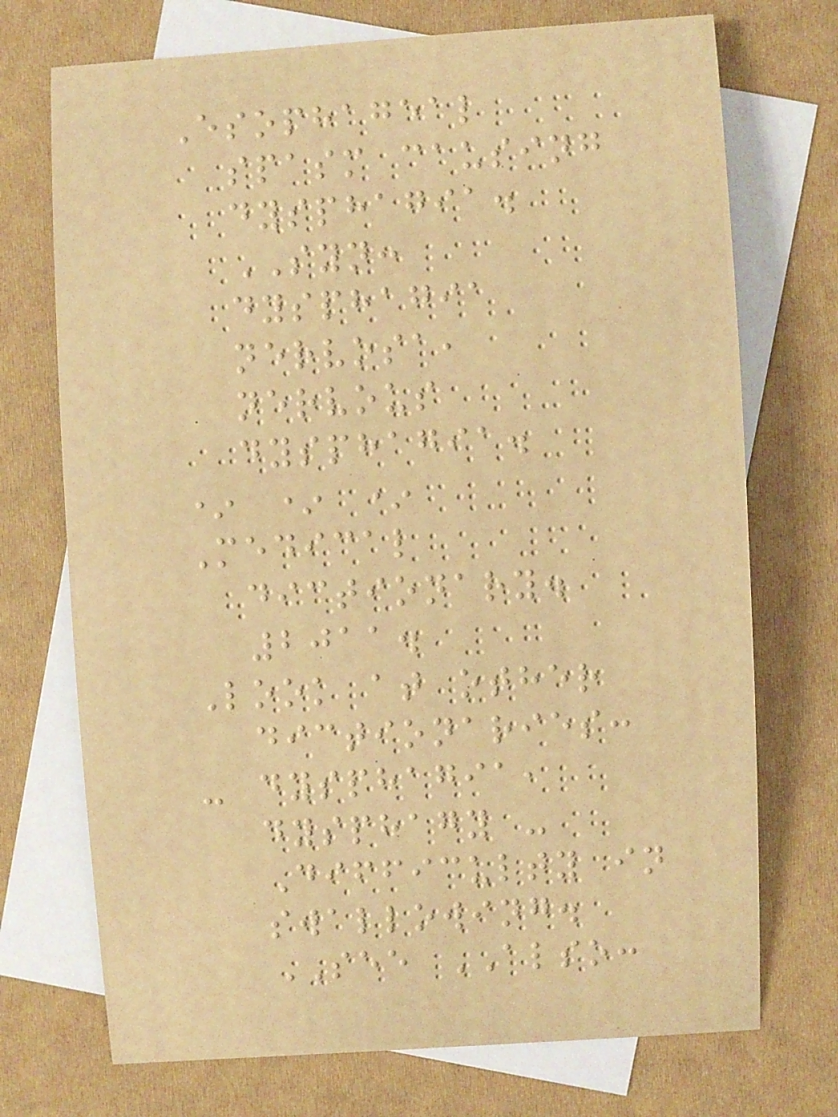Esophageal
spasm causing
dysphagia.
SYN:
dysphagia
nervosa,
nervous
dysphagia.
* * *
Medical
dictionary.
2011.
Look at other
dictionaries:
- dysphagia,
dysphagy -
Difficulty in
swallowing.
SEE ALSO:
